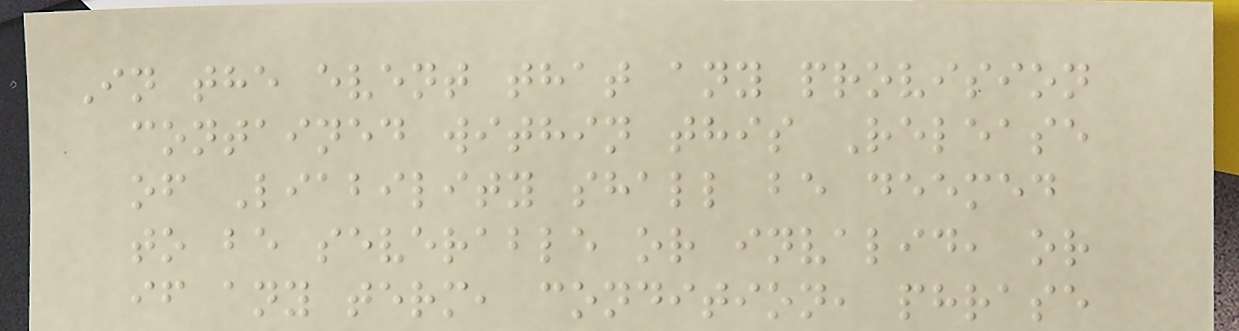In the event that any provision
contained within this Release
of Liability shall be deemed
to be severable or invalid, or
if any term, condition, phrase
